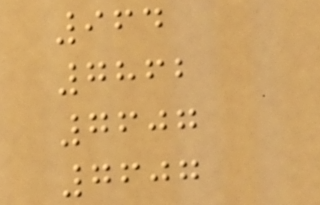964
7862
7607
7607
